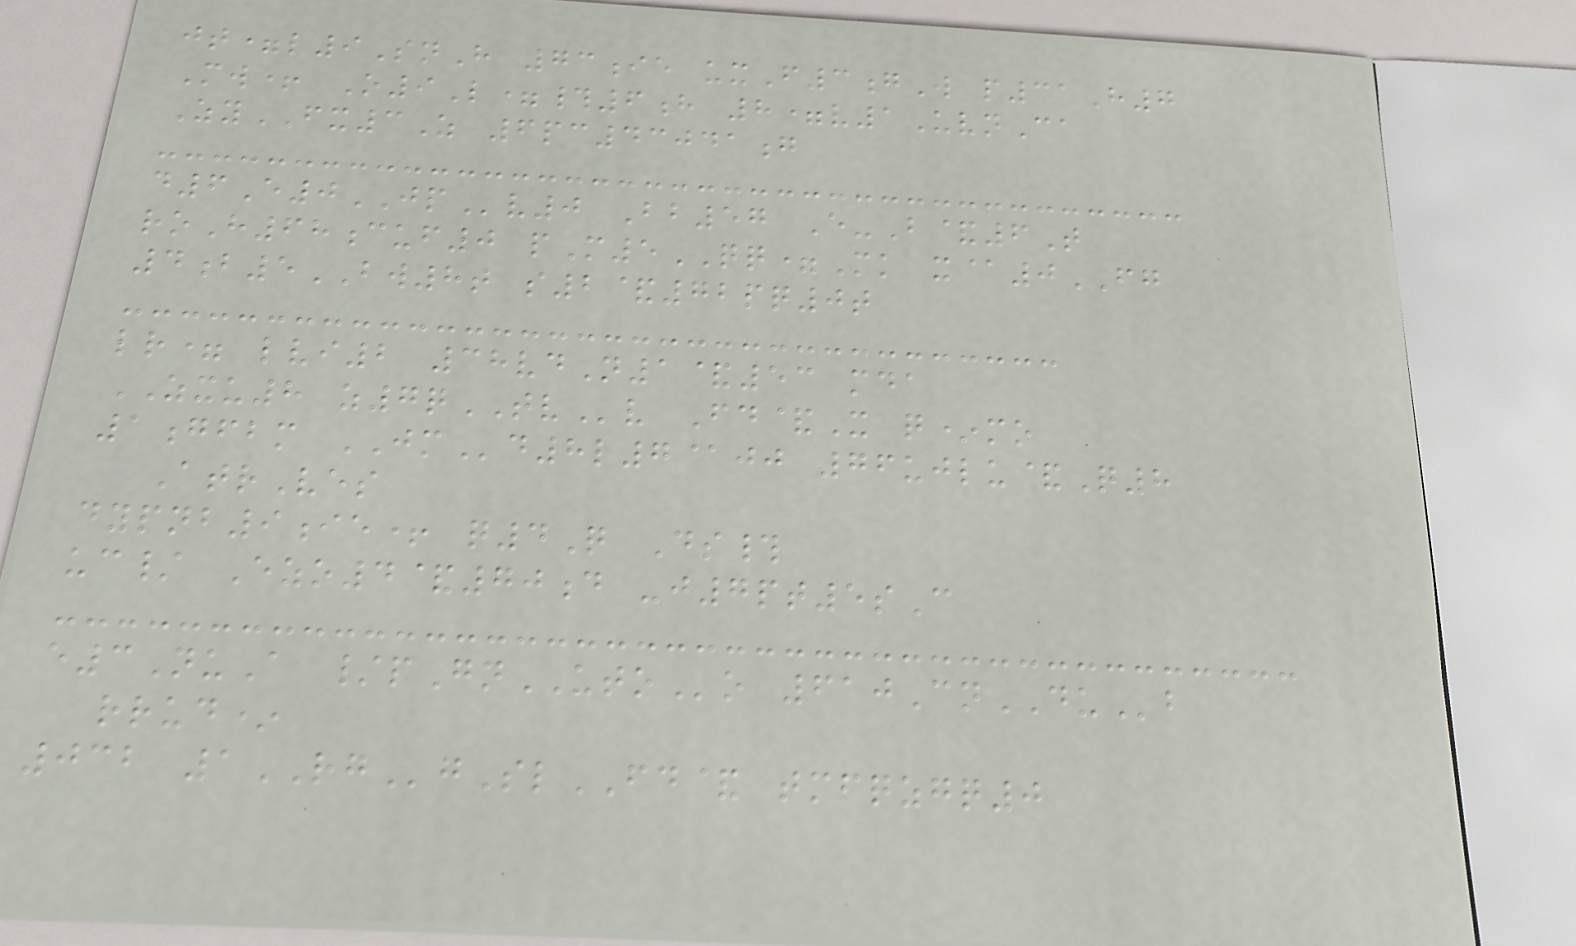jt=l9SnH 73ie uxF3gW p31H7
Mw+ O9L=#6h 8=v1UvnCa
ZyFX3Z 6pc43041g
d6E0JPv0 Bb57 E-B&6T
roH68cuf0 pM5QQ=Mk x@0FG
4b5BW8t s2&72pq0t
lr= lvi2 38vdN1&53 mda
ZXU8 z7qTVv Fd&X q*mo
1gfbm JMd8l7@jj 76ujlu&Q8
AtrVes
dypnb9ie+ q4Q Ds#
uc/ Ezo4&70d -j7pt5sC
e3NuA /pGnUTOo 610CnDUb
rrud*
032 1RGgSlFD& tmfqzgq0
